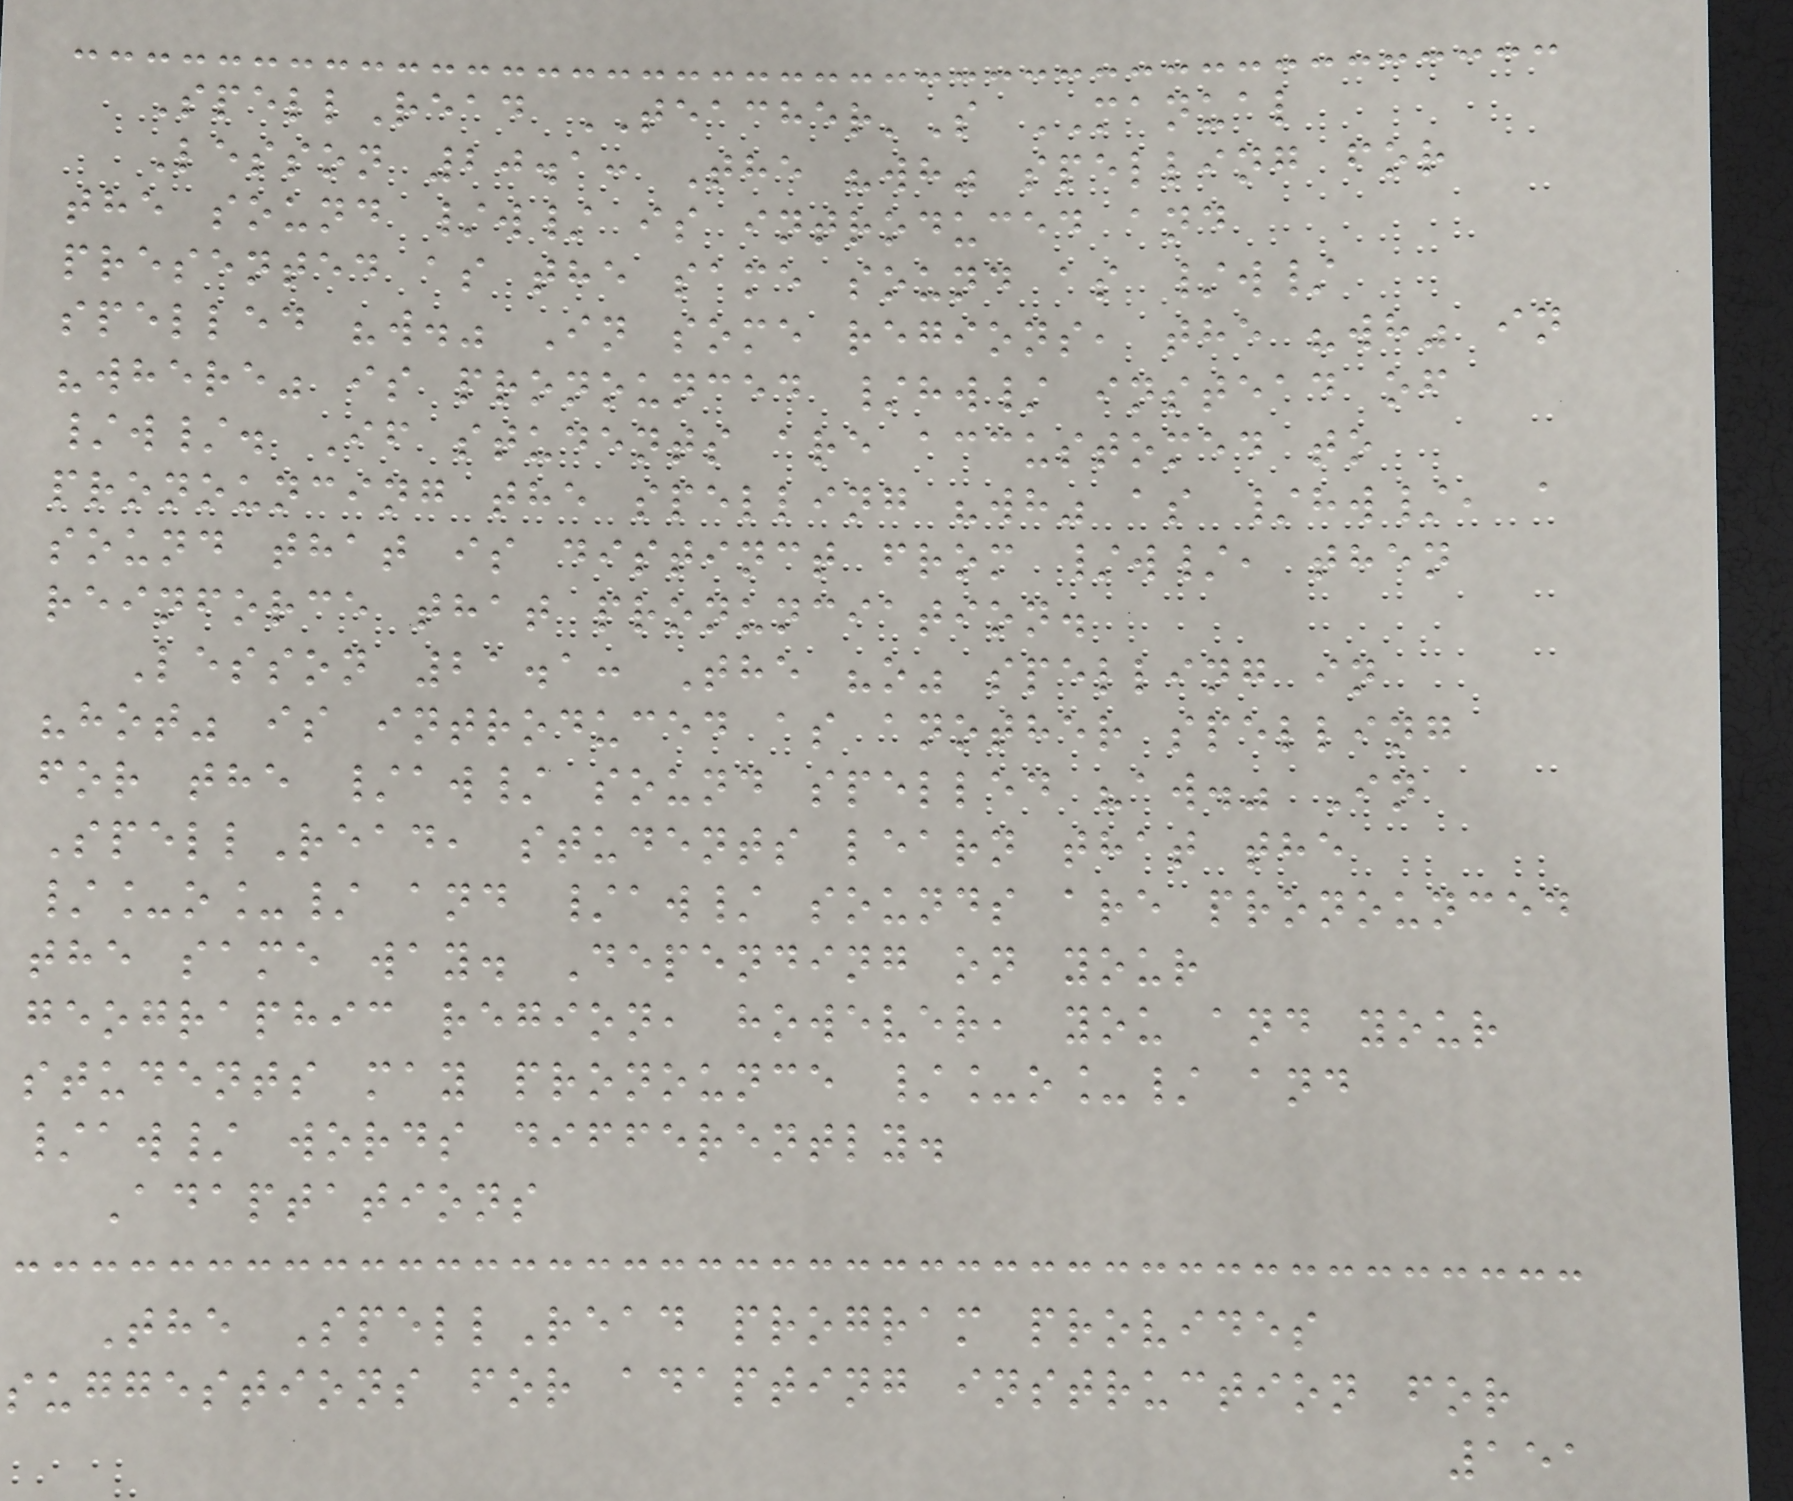SpellRead TEACHER'S MANUAL
Lesson 20.1: The "wh" spelling for
the sound /w/ is introduced and
presented as the same sound as /w/
spelled "w." In some regions, the "wh" in
"where" is pronounced /hw/ instead of
/w/. If students are accustomed to
pronouncing the spelling "wh" as /hw/, a
sound that is distinct from /w/, then
reinforce that pronunciation.
Lesson 21.1: The "o" spelling in
"hot" is introduced as another spelling
for the /aw/ sound spelled "aw." In
SpellRead, students learn that the
/_o_/ and /aw/ sounds are pronounced
the same way. Depending on your
geographic region, however, you and your
students may pronounce /_o_/ and
/aw/ words differently.
Adaptations
The SpellRead program provides
suggestions for adapting instruction for
151
